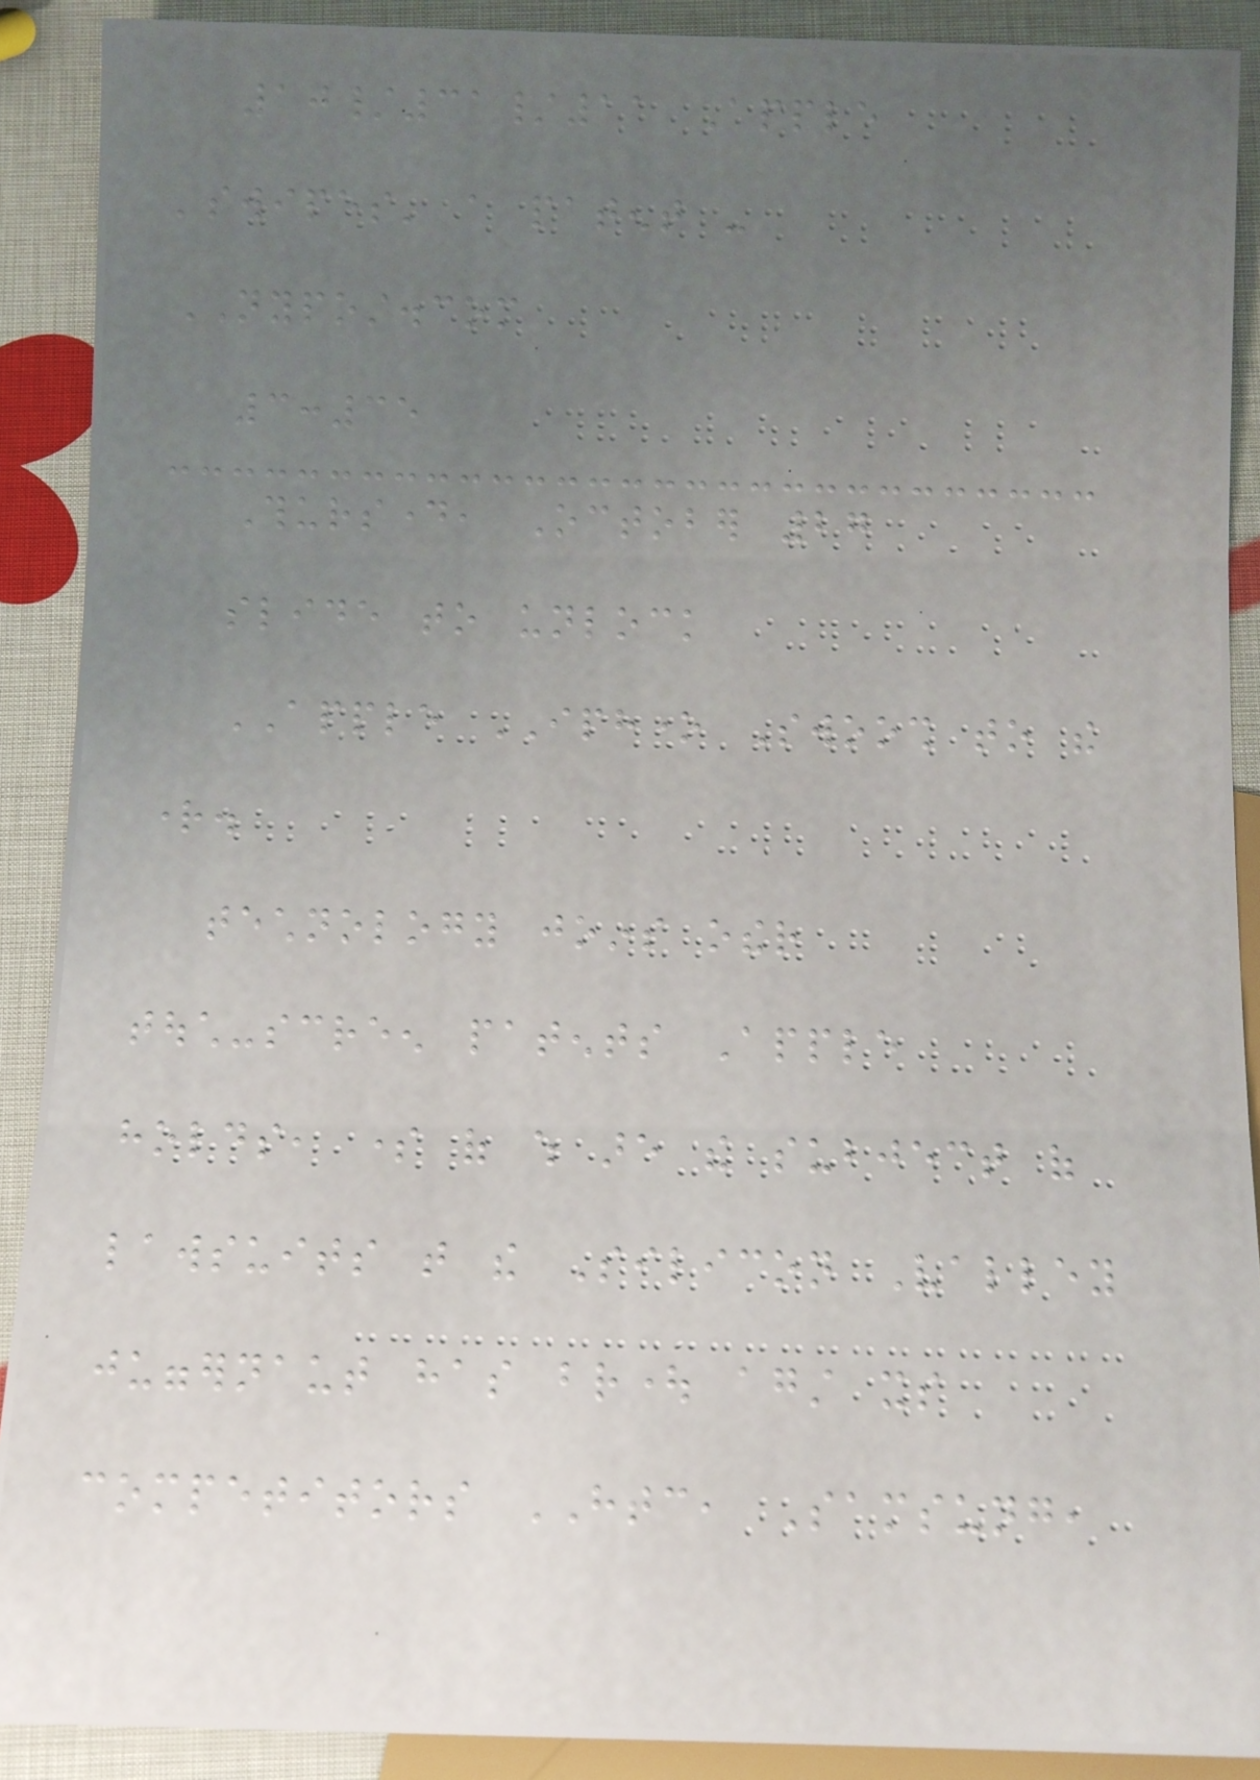10/31/11 Apple
'swipes' a patent -
NYPOST.com
3:35
Thursday, October 27
slide to unlock
APPLE IPHONE Swoosh to the
right.
technology joins other
touch-screen patents Apple
holds, some of which are the subject of
lawsuits that the Silicon Valley
juggernaut has brought against its
competitors HTC, Samsung,
